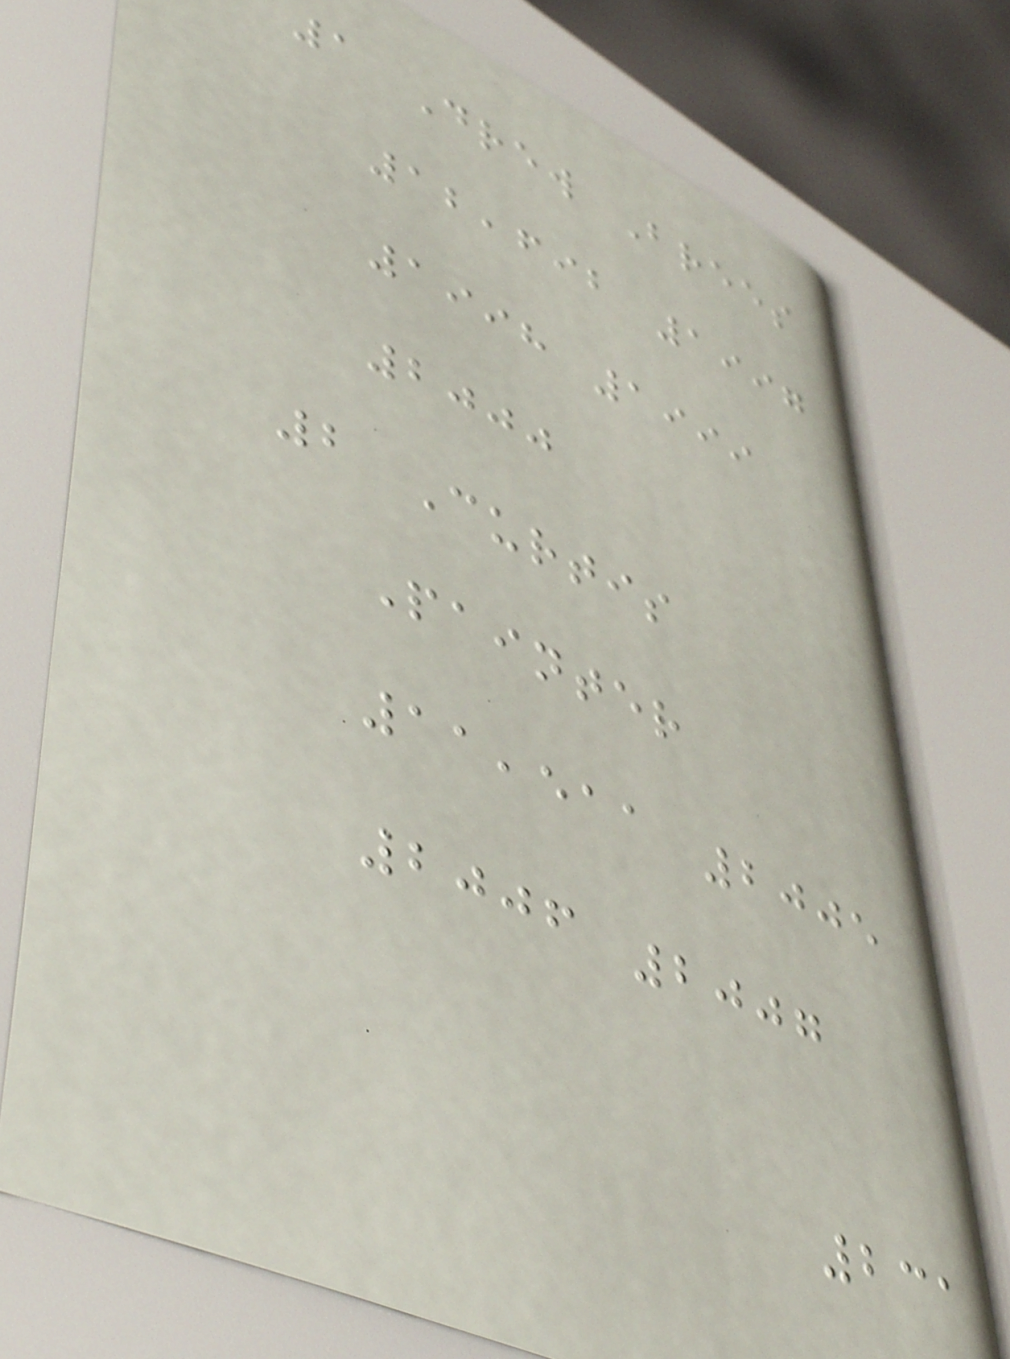1 Drew Brees
12,692 1997
1998 1999
2000
2 Curtis
Painter
11,511 2005
2006 2007
231
